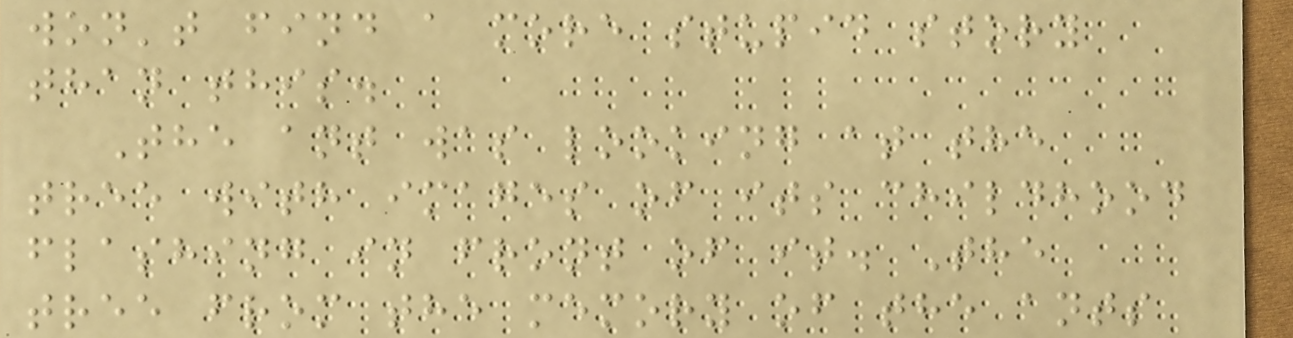won't find a more stupid story
than this.
The ant was looking at the
tree with images of its childhood
flashing in front of it. The
tree from the memory of the ants
